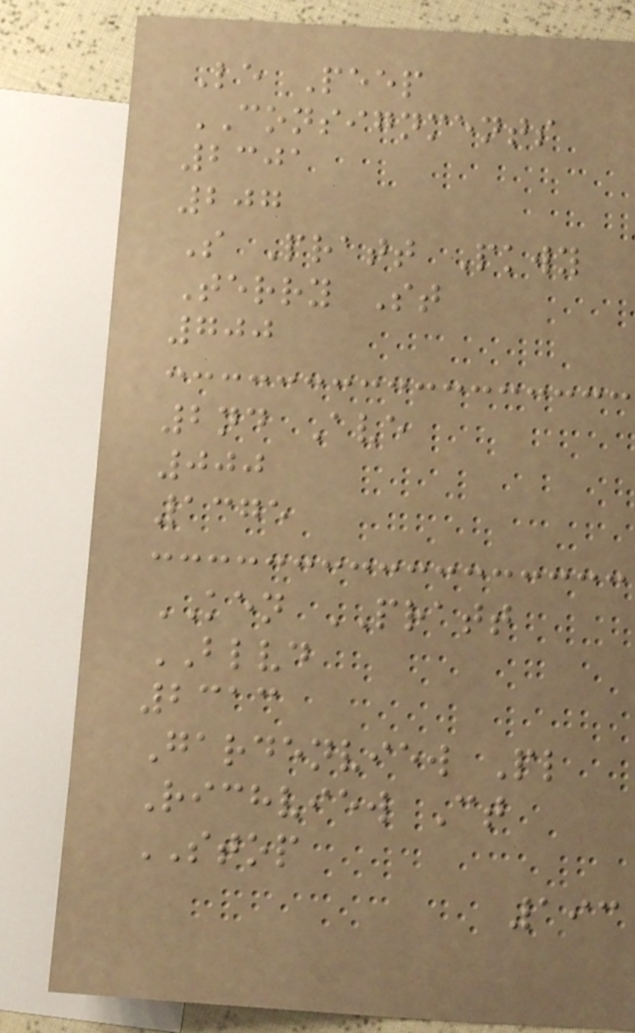Le Peep
CONSIGNMENTS
2301
207
S Pratt Pkwy
Terry St
700
2nd Ave
000
1375
KEN PRATT
BLVD
2313
Gardenview Pl
Richview Ct
STOP
193
